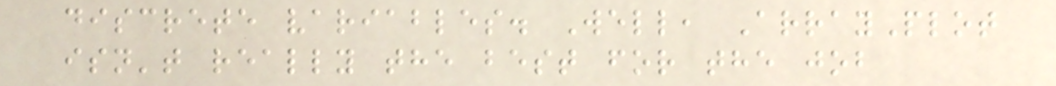discrete variables. Well, ArrayPlot
isn't really the best for the job
